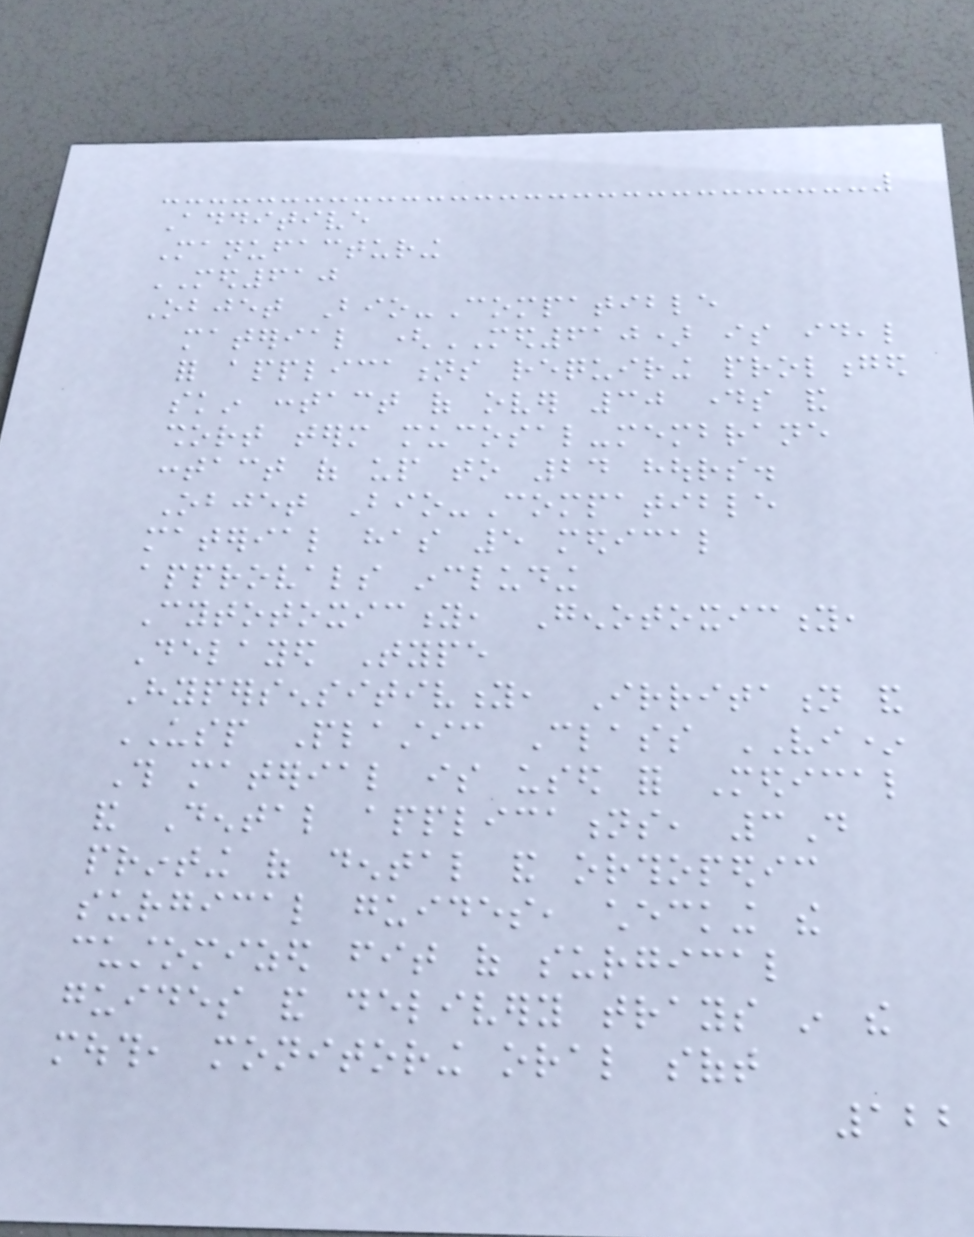Additive
Manufacturing
MED610
Objet Bio-Compatible
material (MED610) is ideal
for applications requiring prolonged
skin contact of over 30 days and
short term mucosal-membrane
contact of up to 24 hours.
Objet Bio-Compatible
material has 5 medical
approvals including
Cytotoxicity, Genotoxicity,
Delayed Type
Hypersensitivity, Irritation and
USP Plastic Class VI*
This material is used for Medical
and Dental applications, 3D
printing of dental and orthopedic
surgical guides, checking the
customized fit of surgical
guides and delivery trays in the
mouth, monitoring oral soft
122
